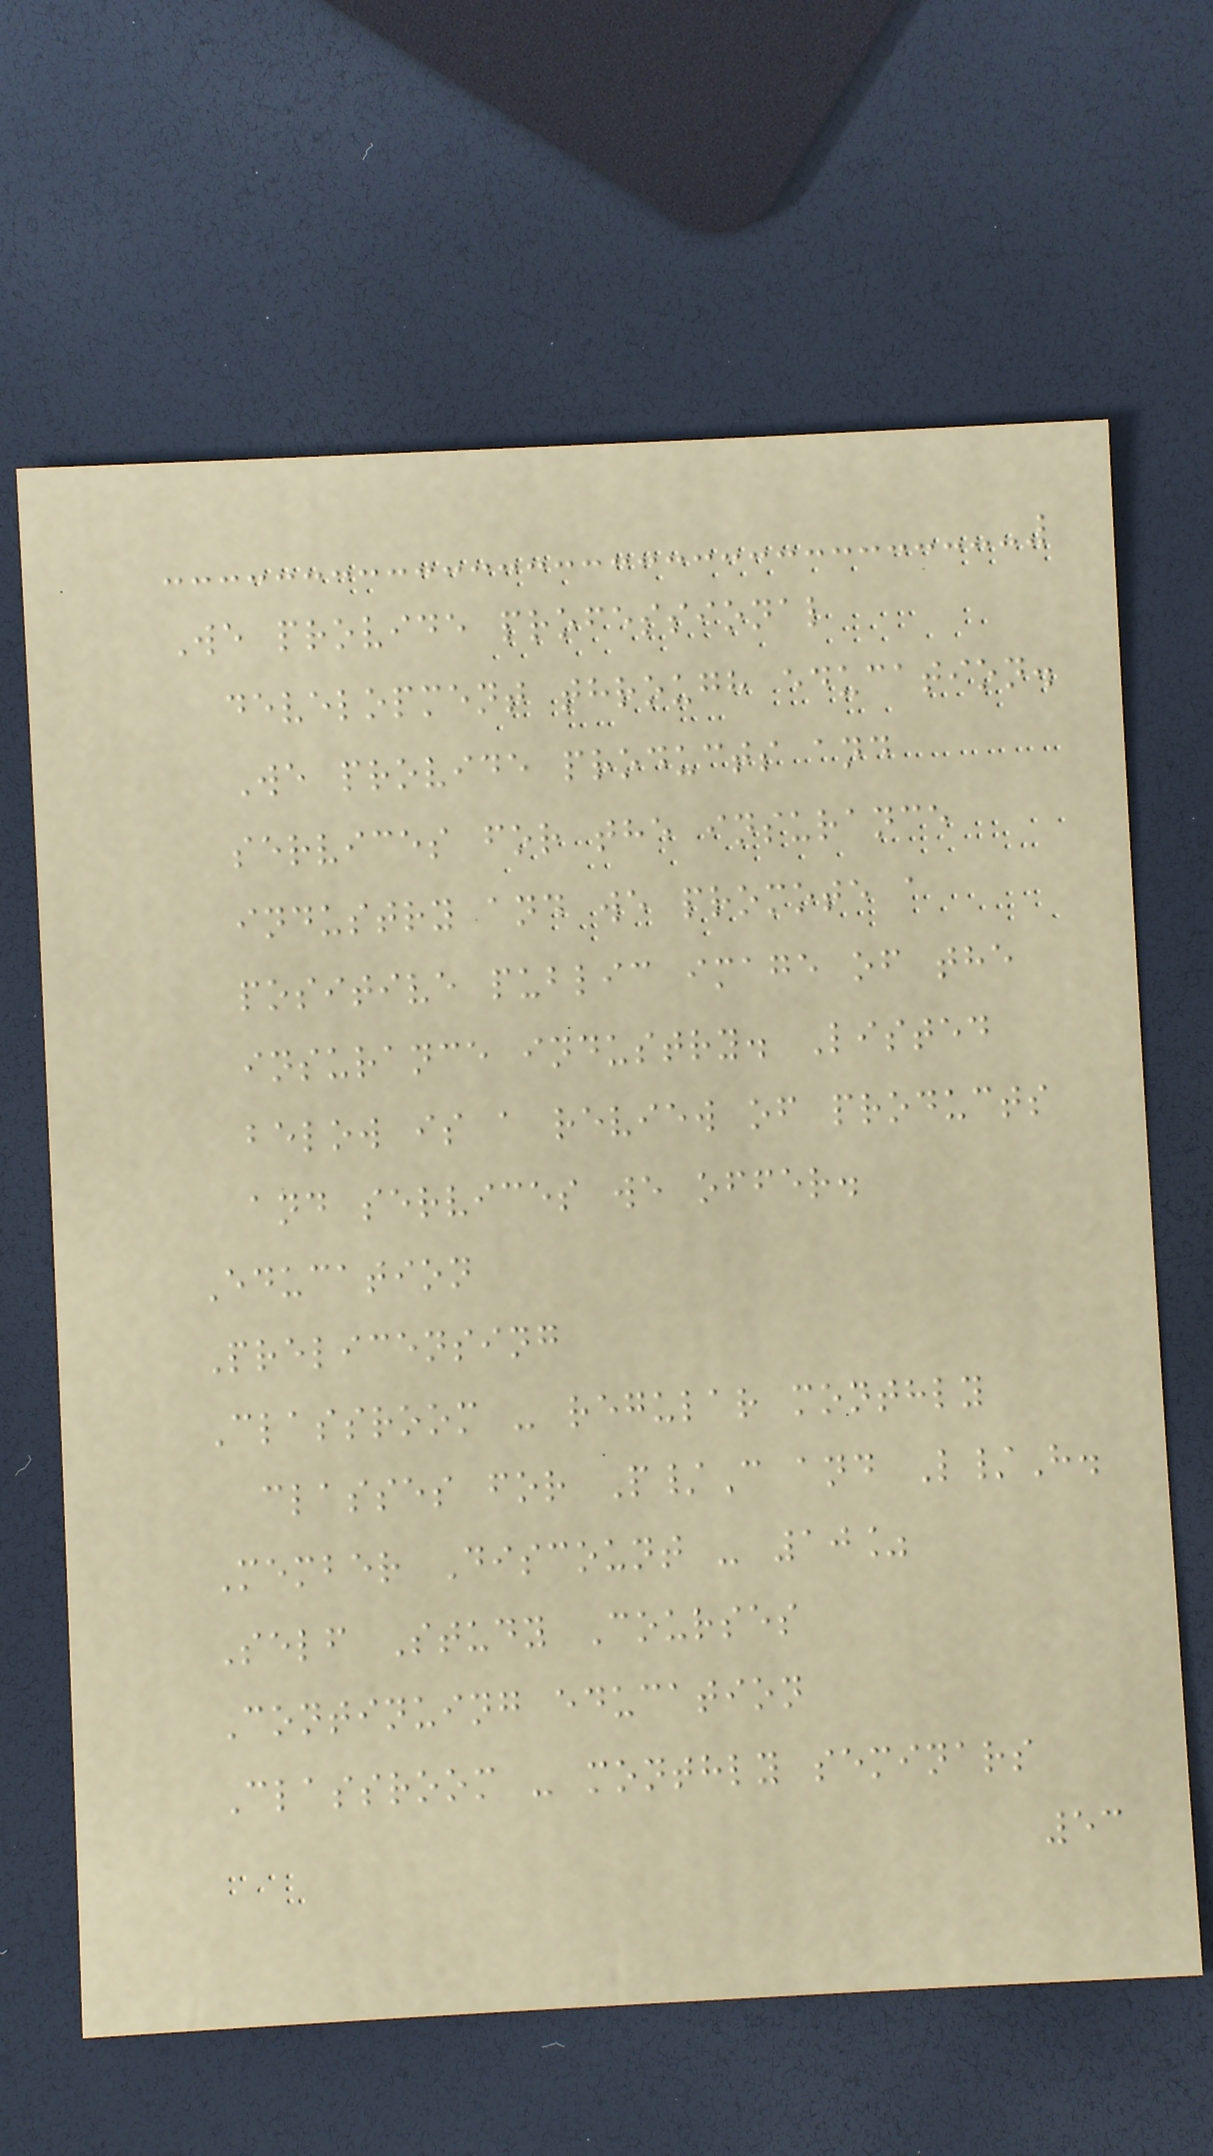We provide professional
development through education.
We provide products and
services for the insurance
industry and we promote a
positive public image of the
insurance industry. Listed
below is a review of products
and services we offer.
Education
Prelicensing
Classroom - regular monthly
classes for P/C and L/H.
Member Discount - 10%
Self Study Courses
Continuing education
Classroom - monthly seminars
53
